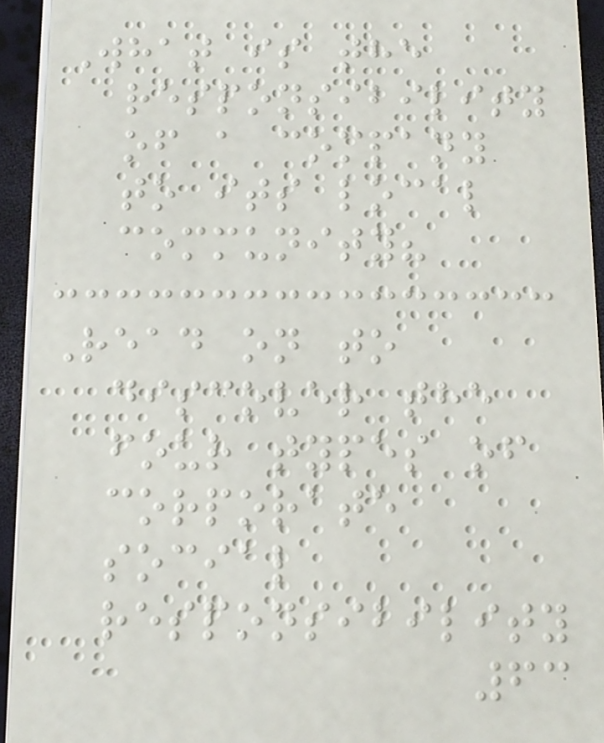What is the
responsibility
of a company
to its local
community?
Read on to
discover the
four types of
corporate
social
responsibility
63
